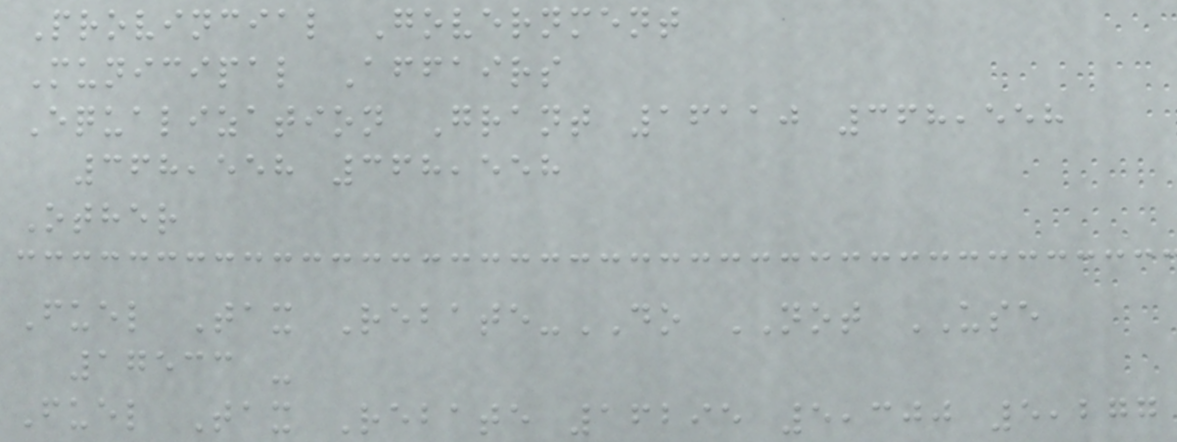Provincial Government
Municipal Affairs
Equalization Grant 16110 368,558
368,558 368,558
Other
Fuel Tax Rebate-DO NOT USE
17533 -
Fuel Tax Rebate 16295 5,300 5,277
